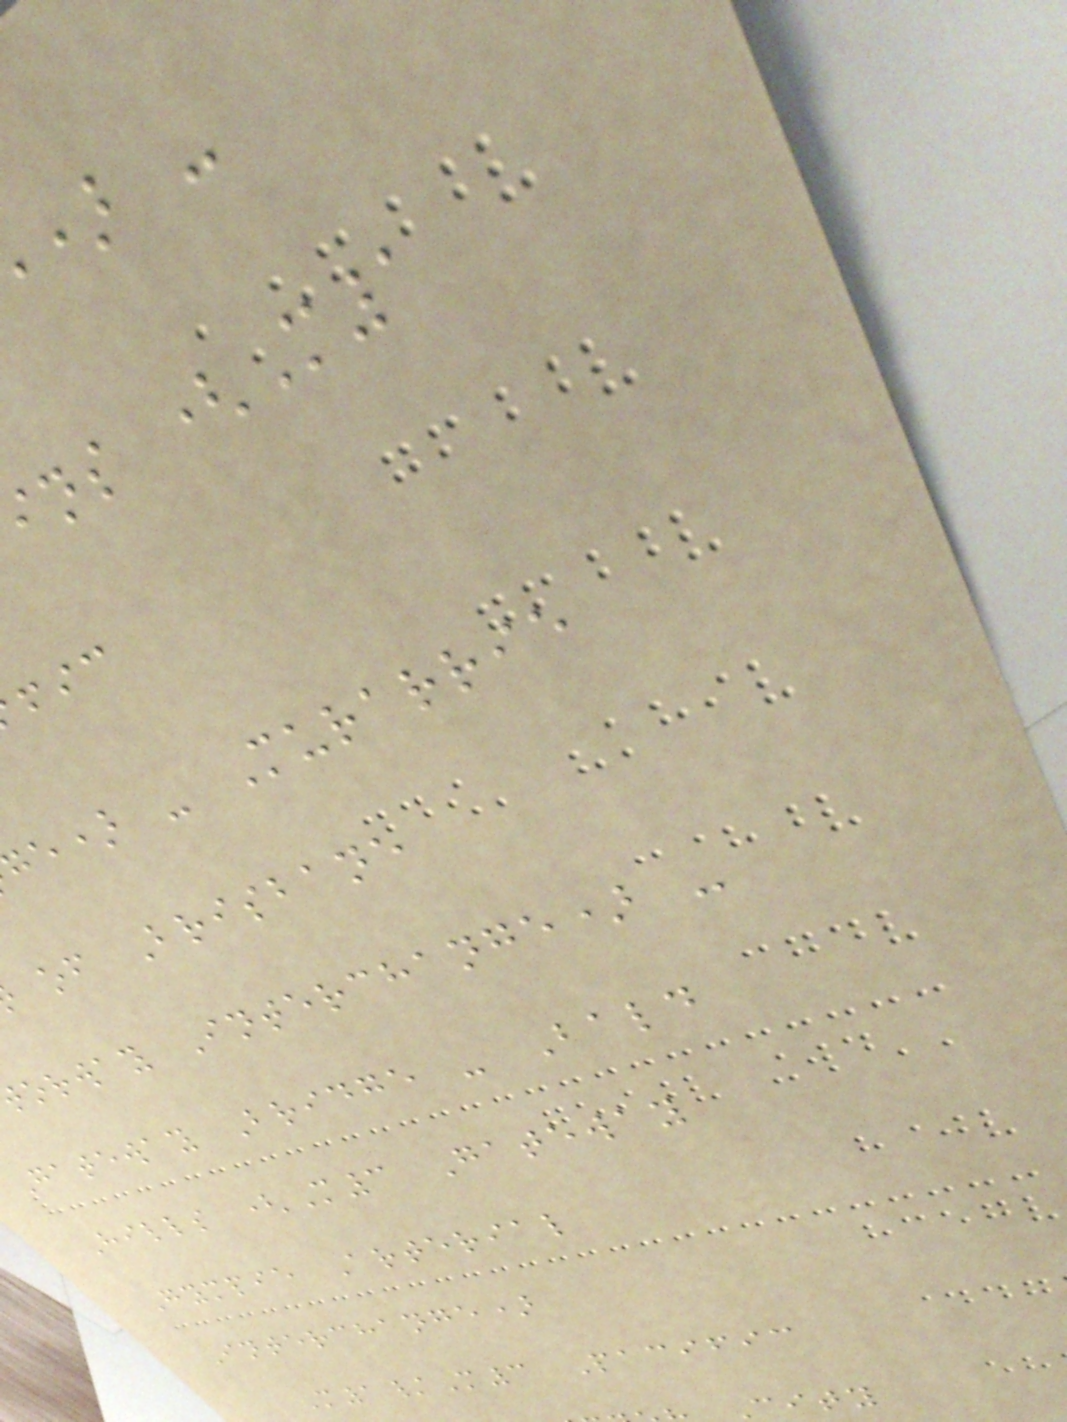ins (M1
e) - Murarrie
of Brisbane
orway Interchange) -
Gateway Bridge - Bald
Hills (M3 Gateway
Gympie Arterial
Interchange)
M1/M3 Pacific
